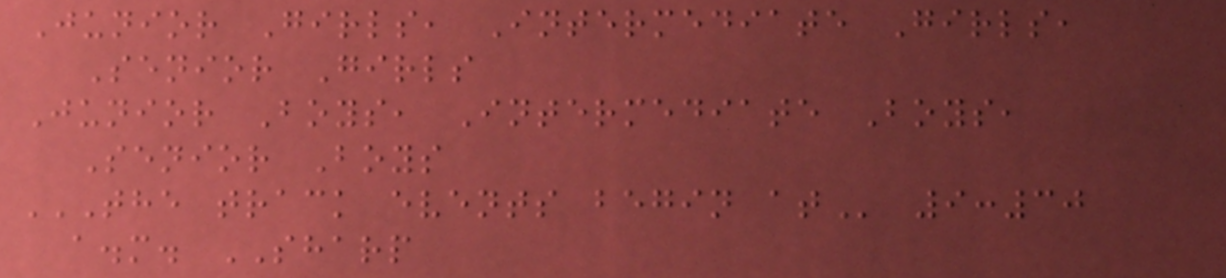Junior Girls, Intermediate Girls,
Senior Girls
Junior Boys, Intermediate Boys,
Senior Boys
THE TRACK EVENTS BEGIN AT 9:30
a.m. SHARP
